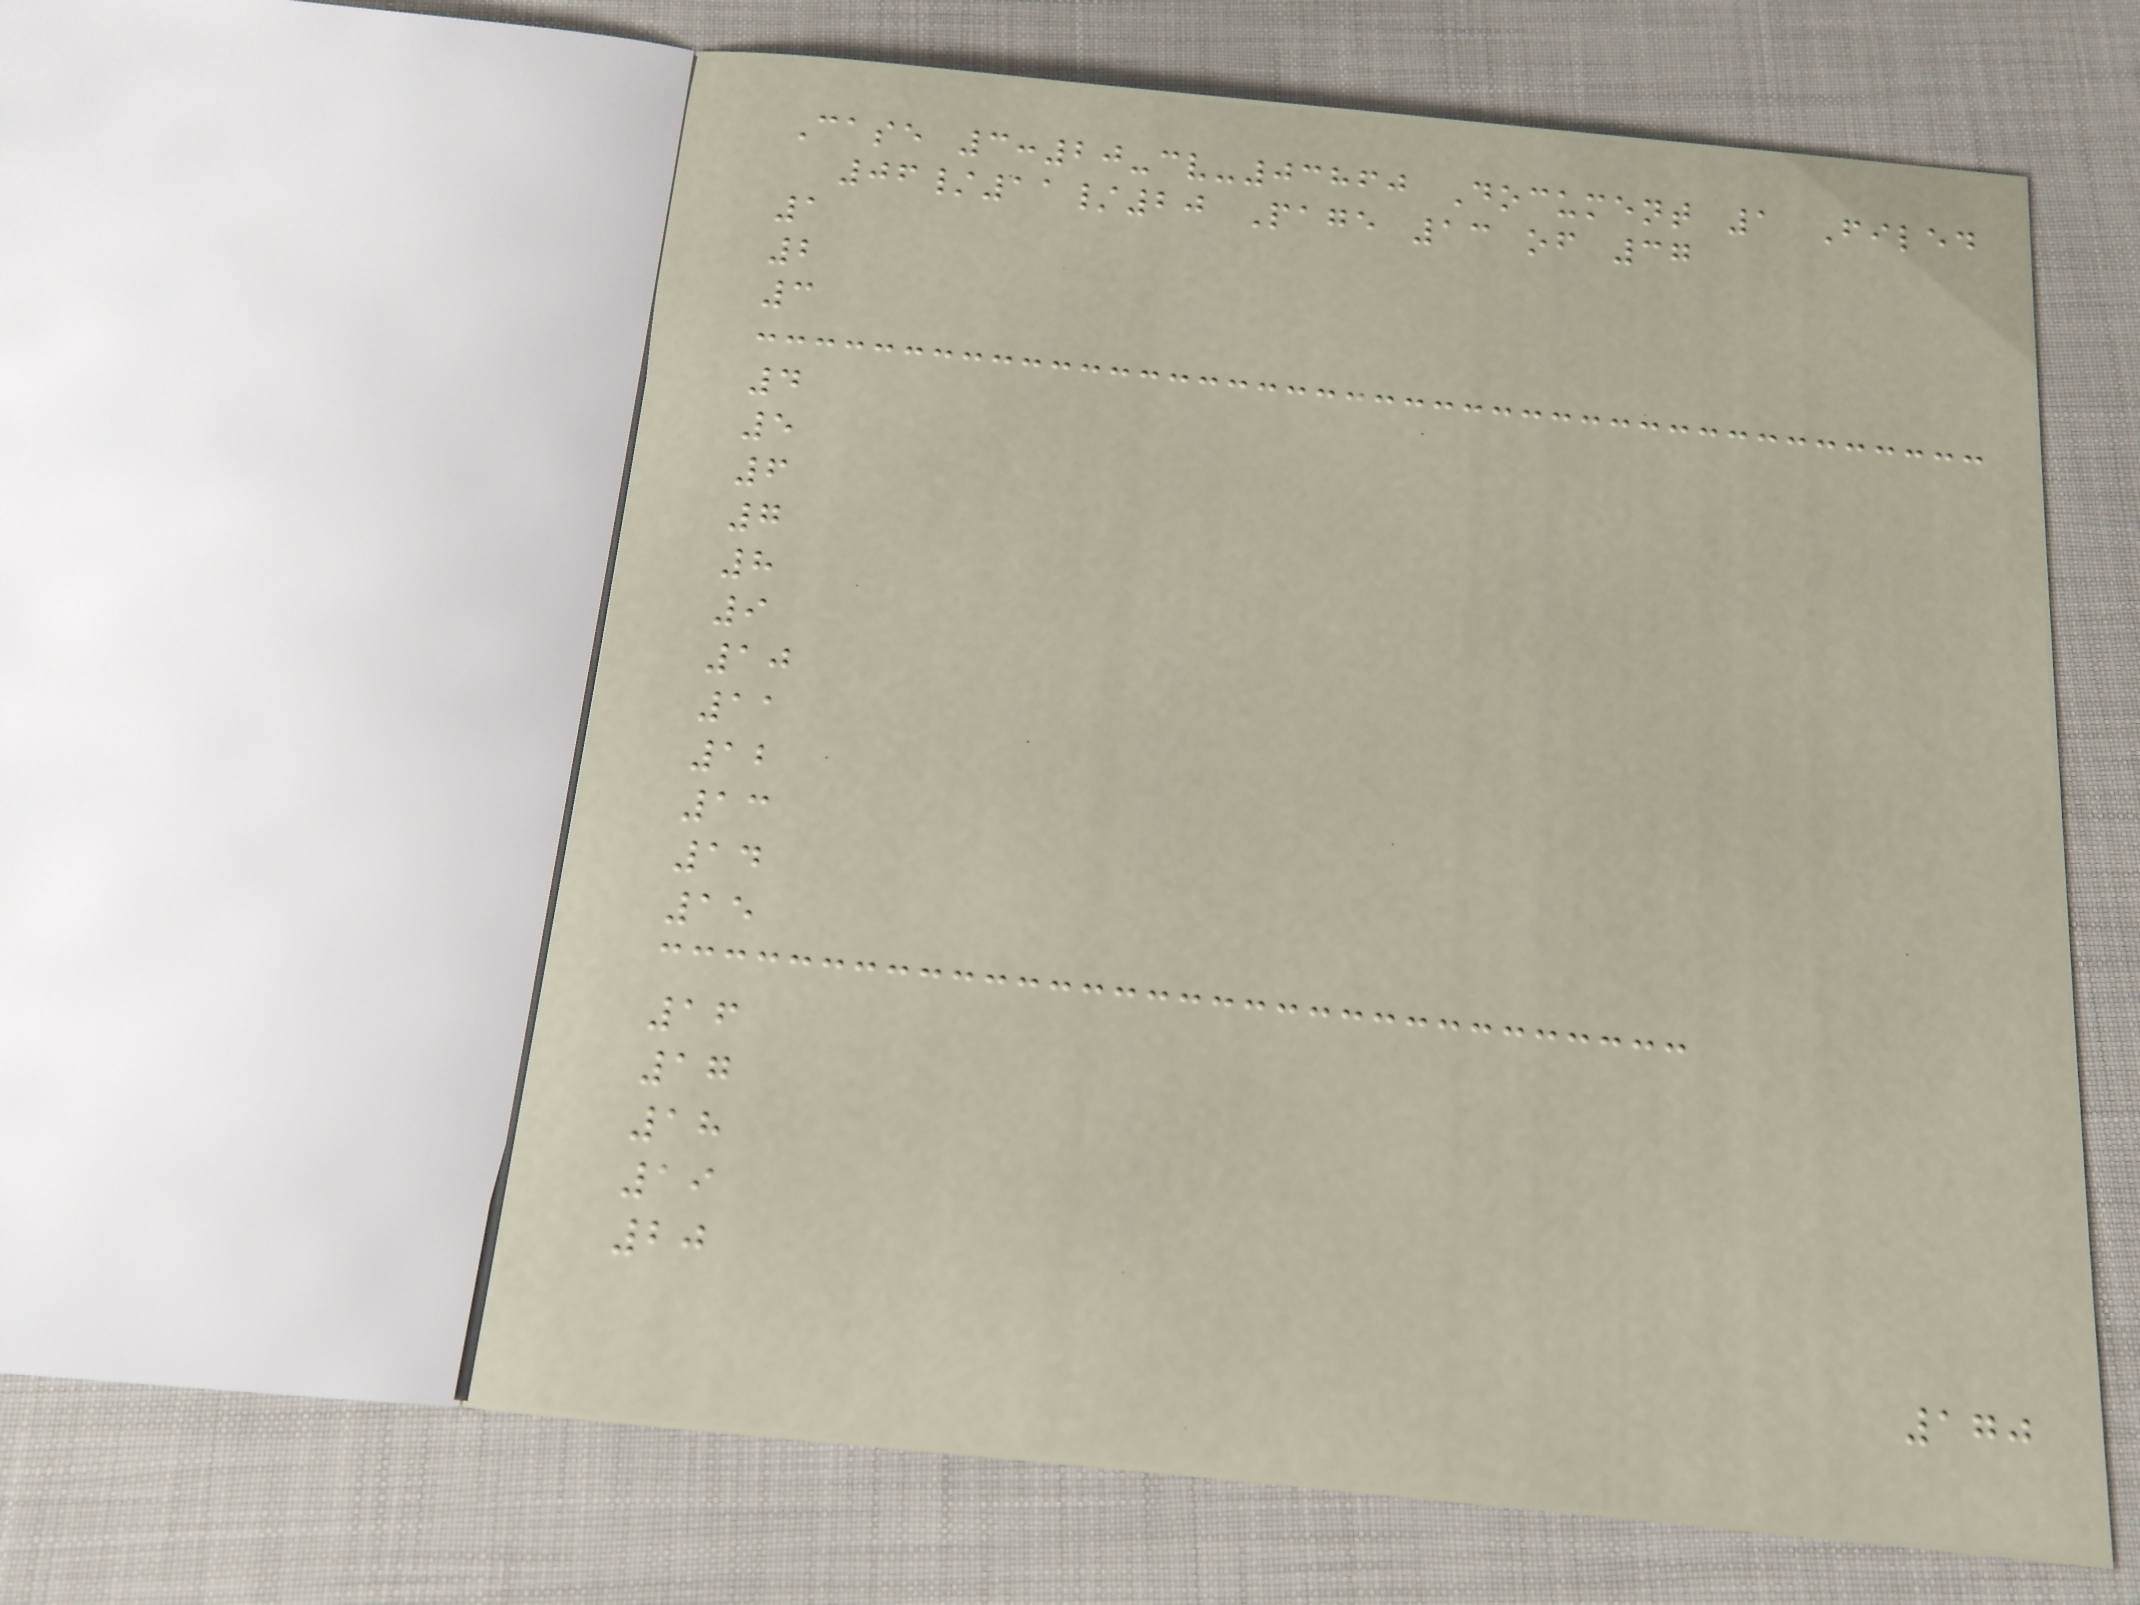Case 3:20-cv-03860 Document 1 Filed
06/11/20 Page 13 of 37
1
2
3
4
5
6
7
8
9
10
11
12
13
14
15
16
17
18
19
20
170
